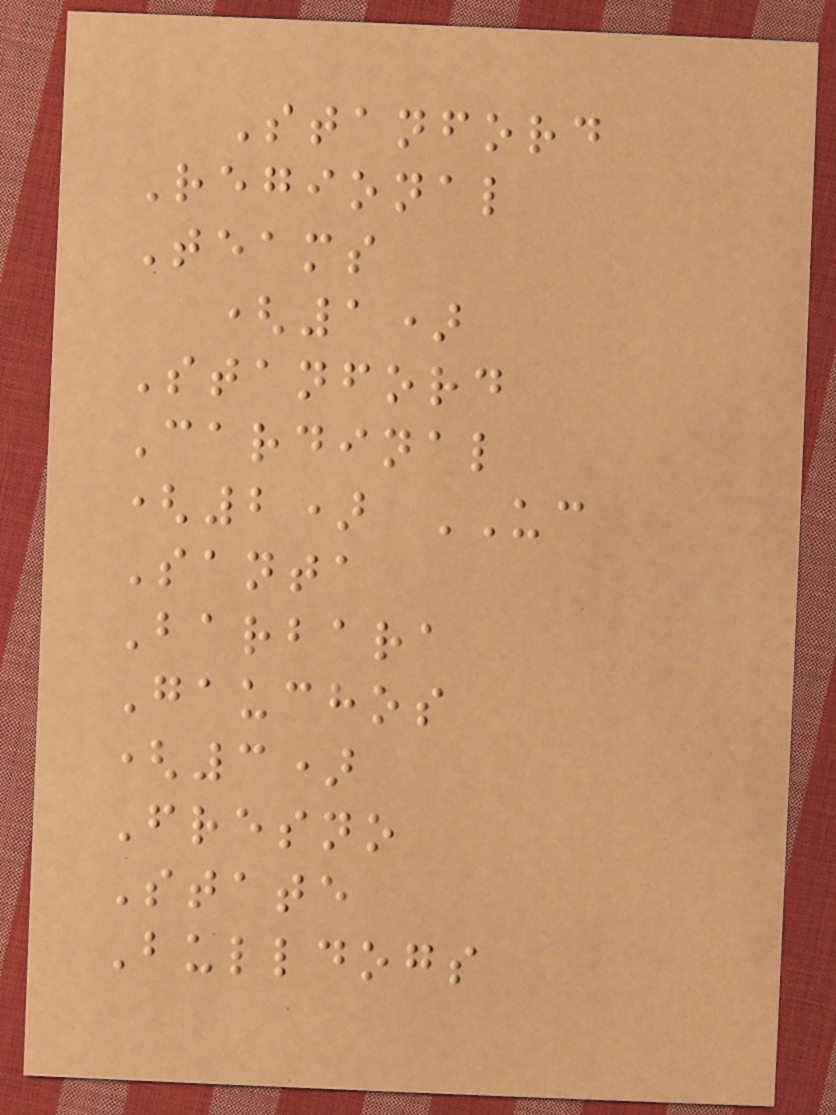Stanford
Regional
Teams
(1)
Stanford
Cardinal
(2) UC
Santa
Barbara
Gauchos
(3)
Fresno
State
Bulldogs
